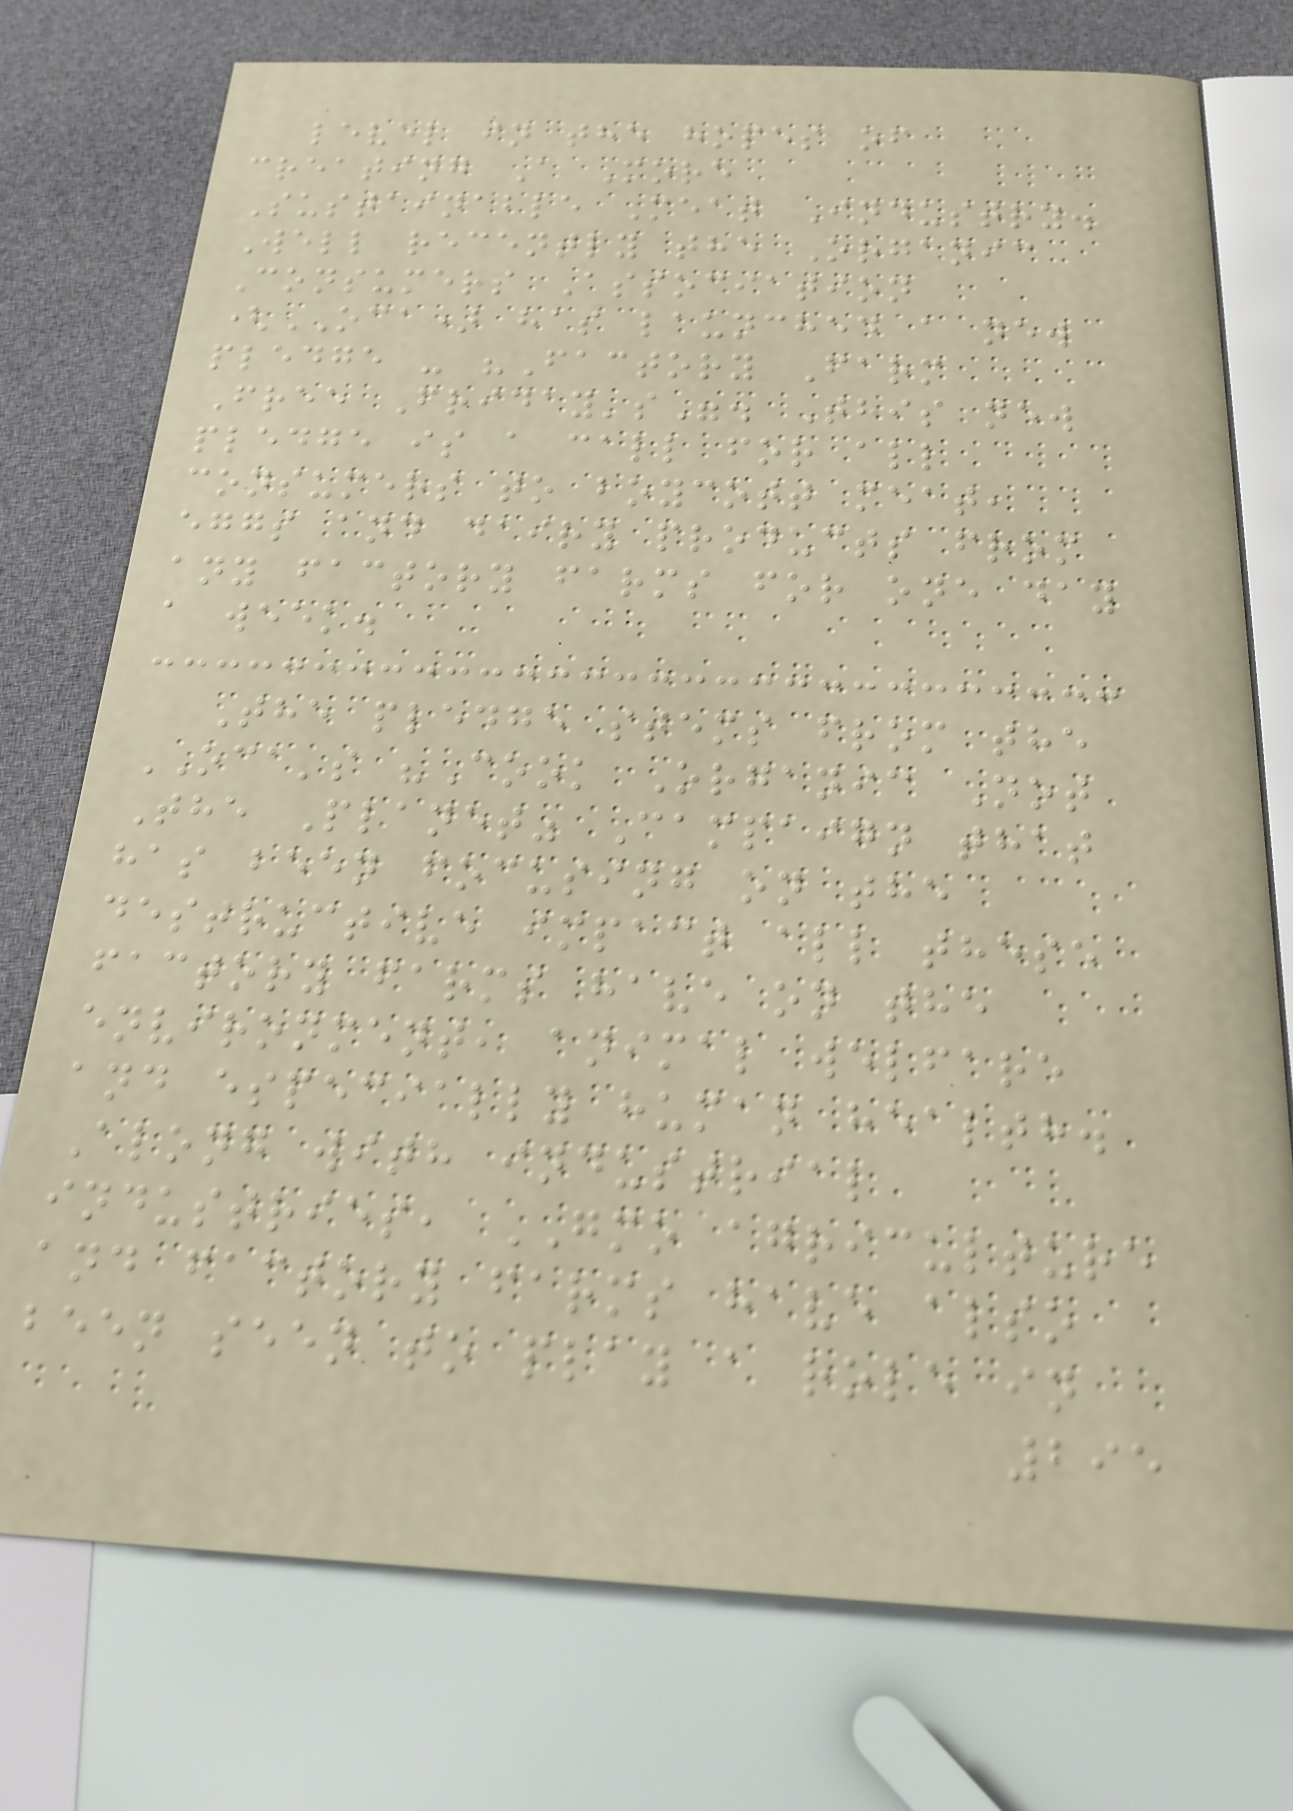level in the hopes of
creating A More
Sustainable Meat Industry.
Well recently the Organic
Consumers Association
(OCA) has launched a new
pledge - "Factory Farm
Free Friday's". This new
pledge is a call for all
consumers to boycott meat,
eggs and dairy products from
any factory farms for one day
a week.
The pledge stems from the
OCA's "Cook Organic Not
The Planet" Campaign that
has been focusing on the
destructive impact all these
factory farms have on the
environment, animal welfare
and especially human health.
Along with industrial
industries, GMO agriculture
and factory farms have also
been seen to play a role in
295
